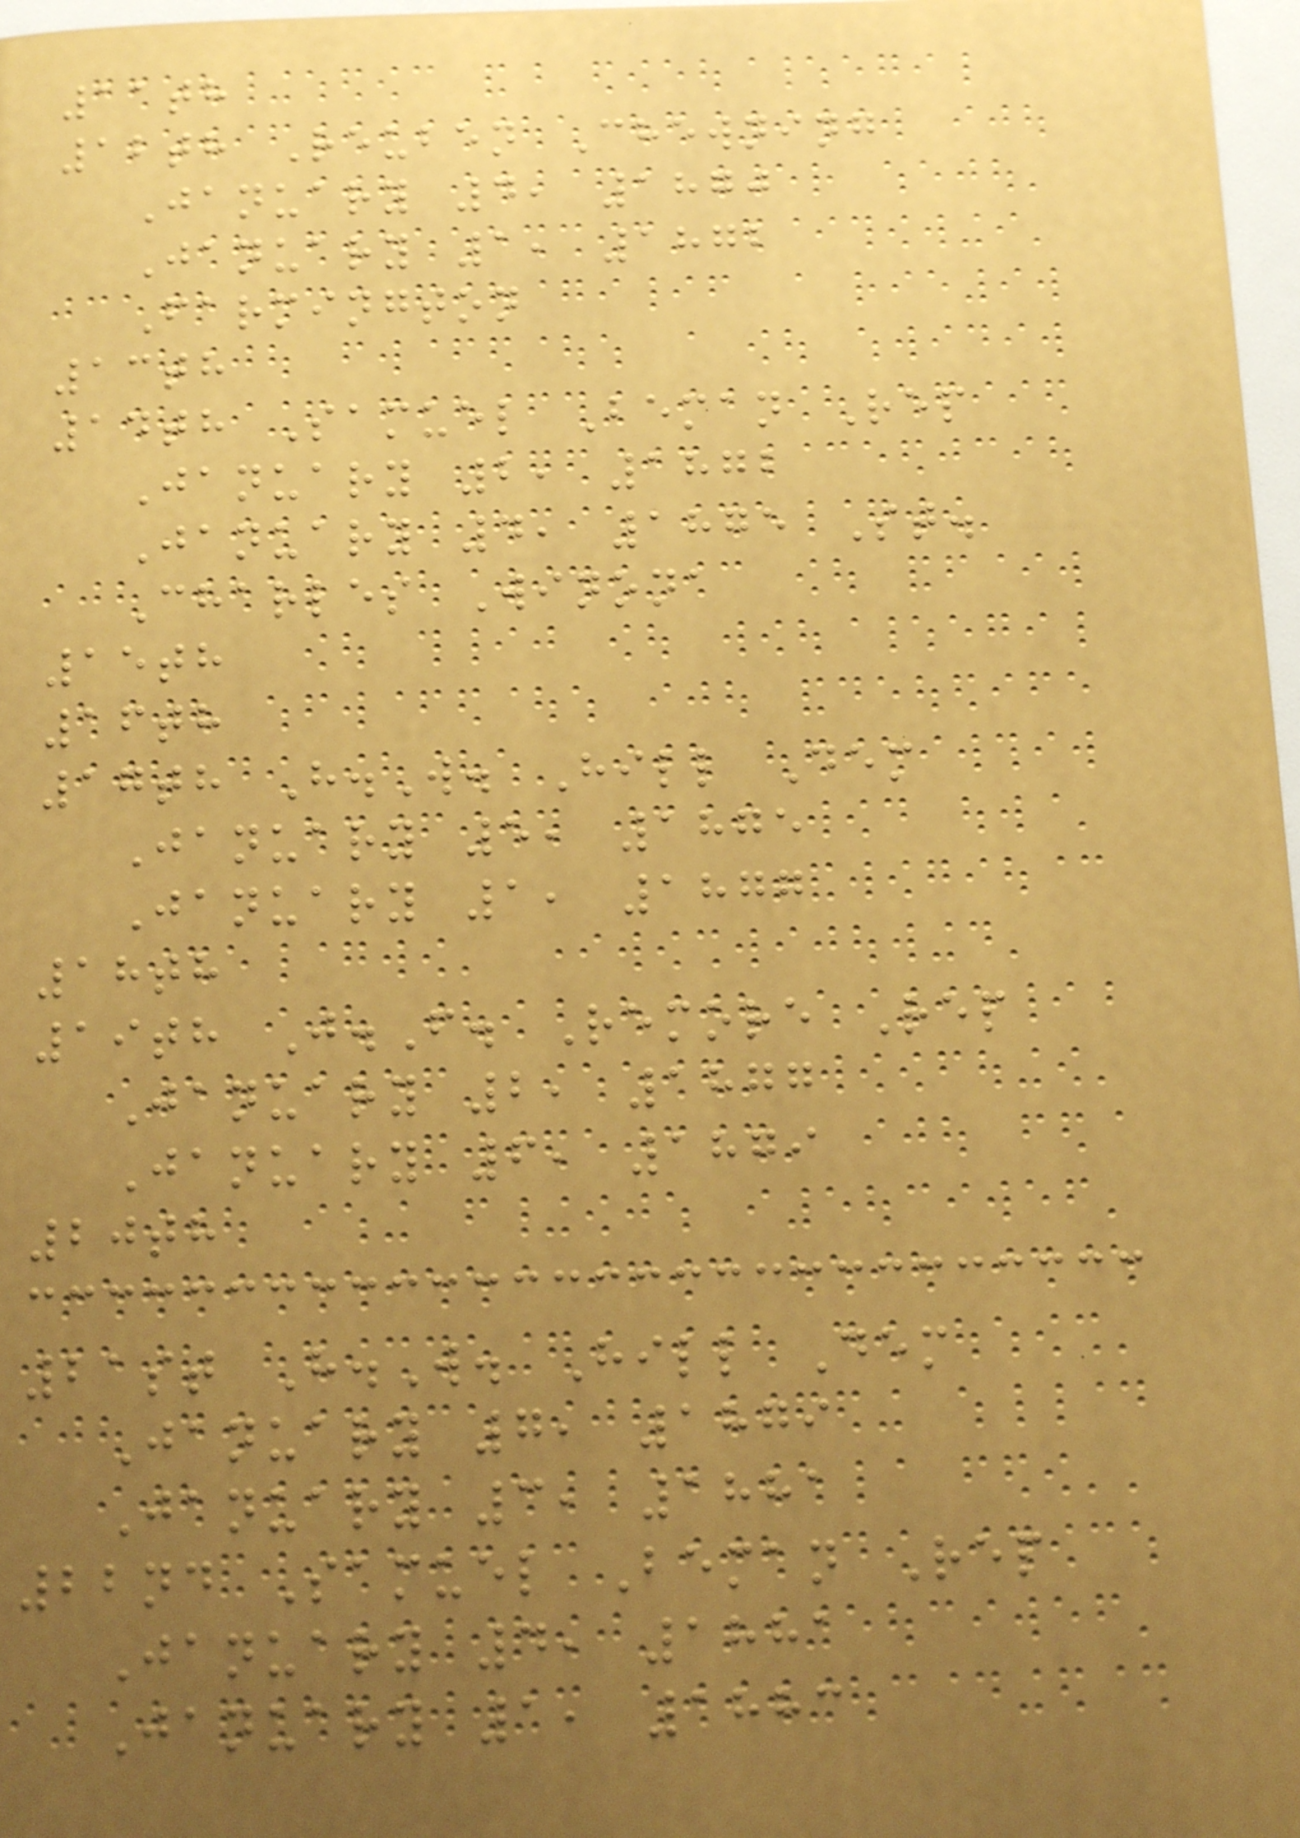11th
12th Reuben Chewning
January 4, 1870
January 1, 1872
Farmington
13th
14th Samuel Beman Rep
January 2, 1872
January 4, 1875 St.
Charles Winona
15th
16th
17th H.W. Hill Dem
January 5, 1875
January 1, 1877
18th
19th J.F. Remore Rep
January 2, 1877
January 6, 1879
20th
21st H.W. Hill Dem
January 7, 1879
January 3, 1881
22nd Samuel Beman Rep
January 4, 1881
January 1, 1883
